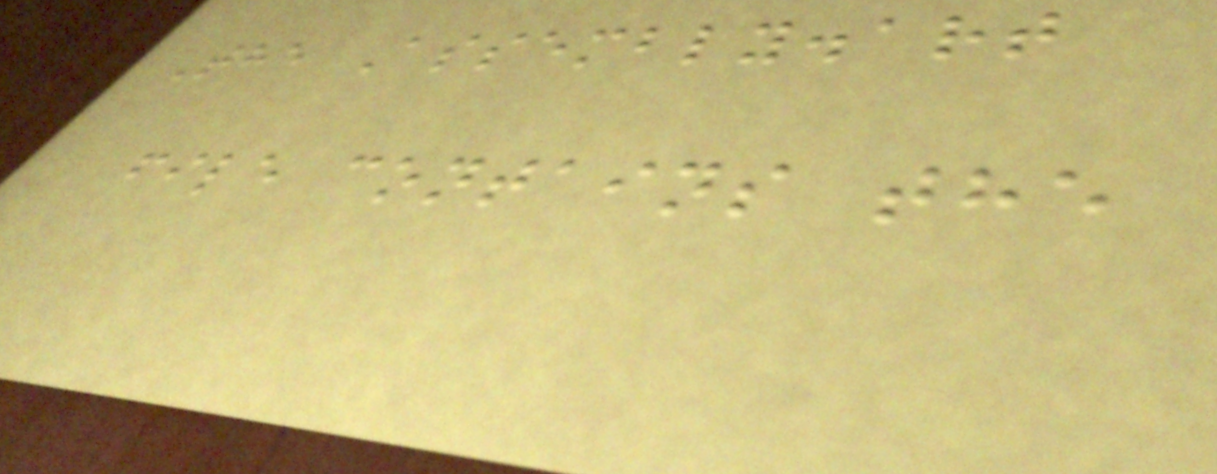The Assembly.art
file contains the
